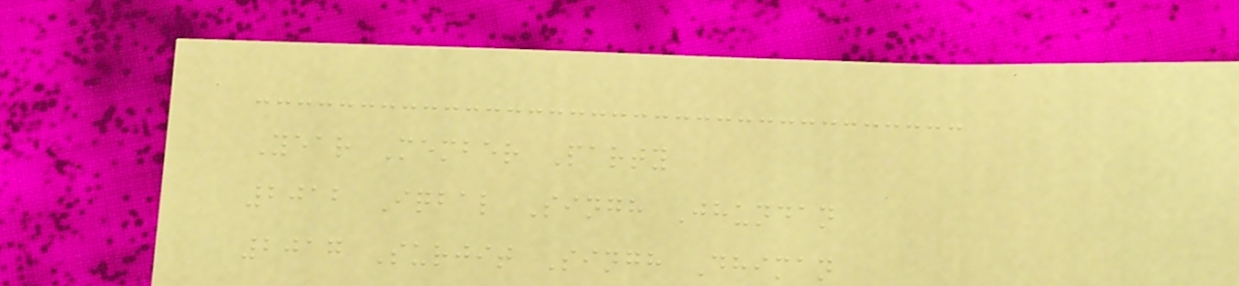Year Member Party
2012 Iqbal Singh Jhundan
2017 Surjit Singh Dhiman
